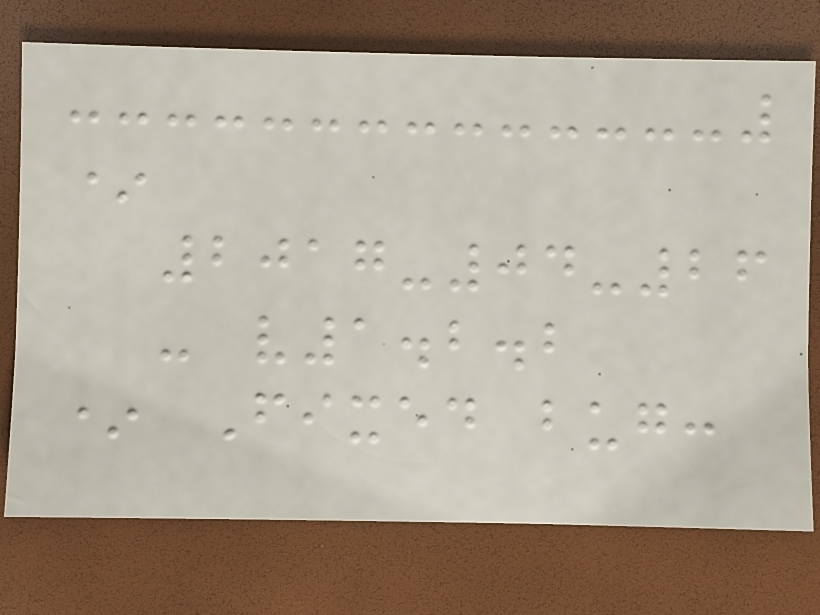*
2017-04-26
- v1.2.2
* Fixed bug:
